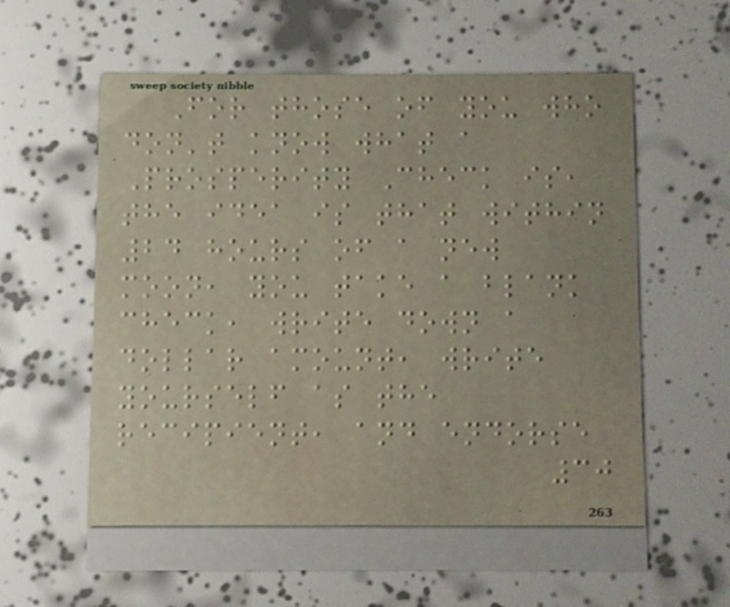For those of you who
don't know what a
Prosperity Check is,
the idea is that within
24 hours of a new
moon, you take a blank
check, write down a
dollar amount, write
yourself as the
recipient, and endorse
30
